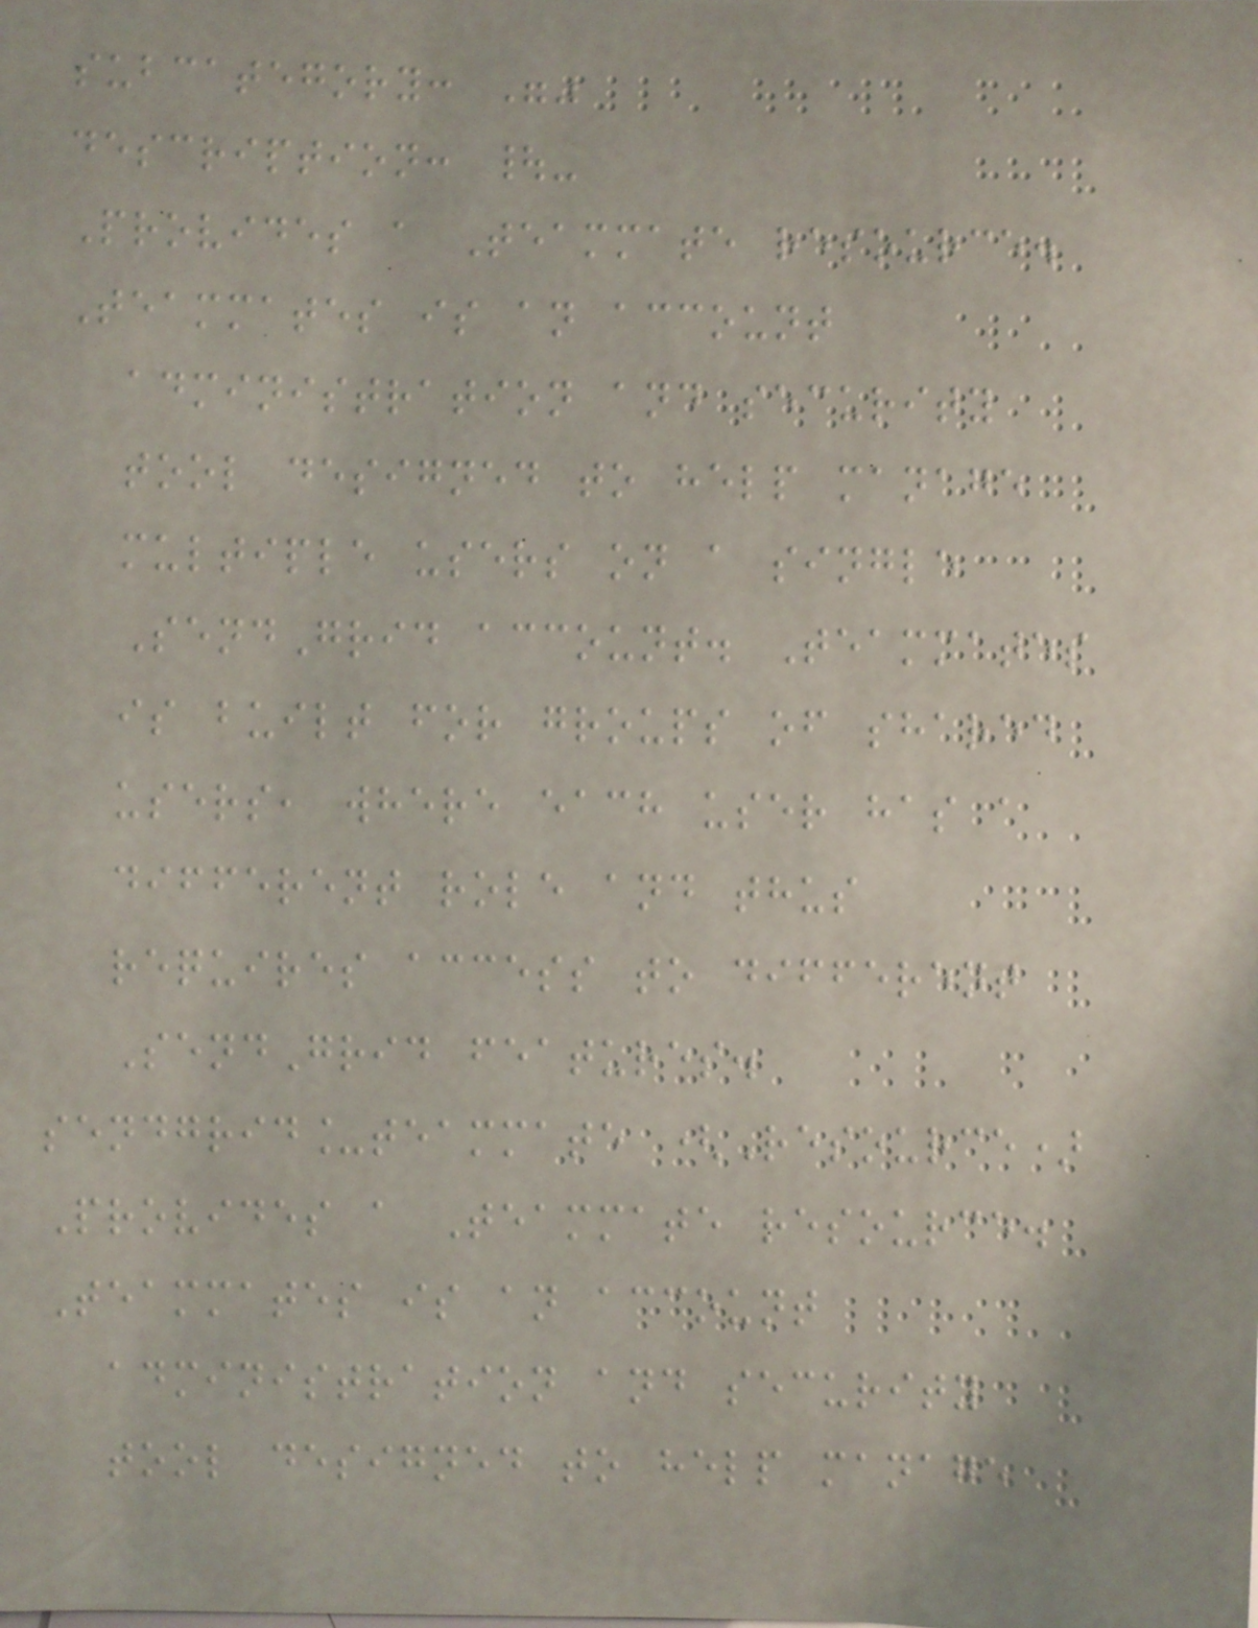subcategory: ""
description: |-
Provides a Teammate resource.
Teammates is an account
administration and security
tool designed to help manage
multiple users on a single
SendGrid account. Teammates
is built for groups of shared
users, where each user has a
different role and thus
requires access to different
SendGrid features.
sendgrid_teammate (Resource)
Provides a Teammate resource.
Teammates is an account
administration and security
tool designed to help manage
